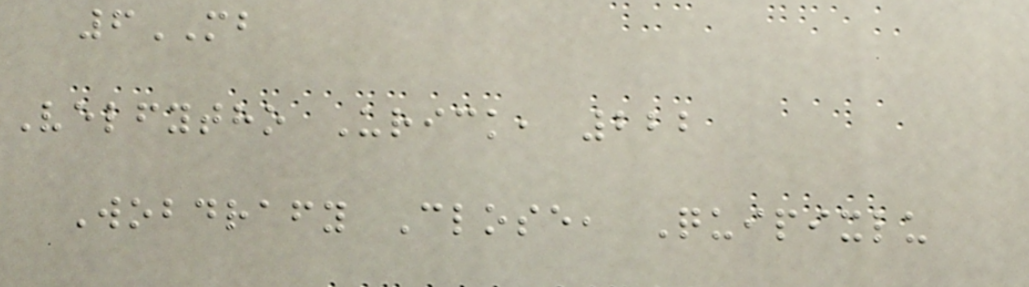6MB
Velfytho Urick, 222
Wobdrafy Close, Quipixlu
